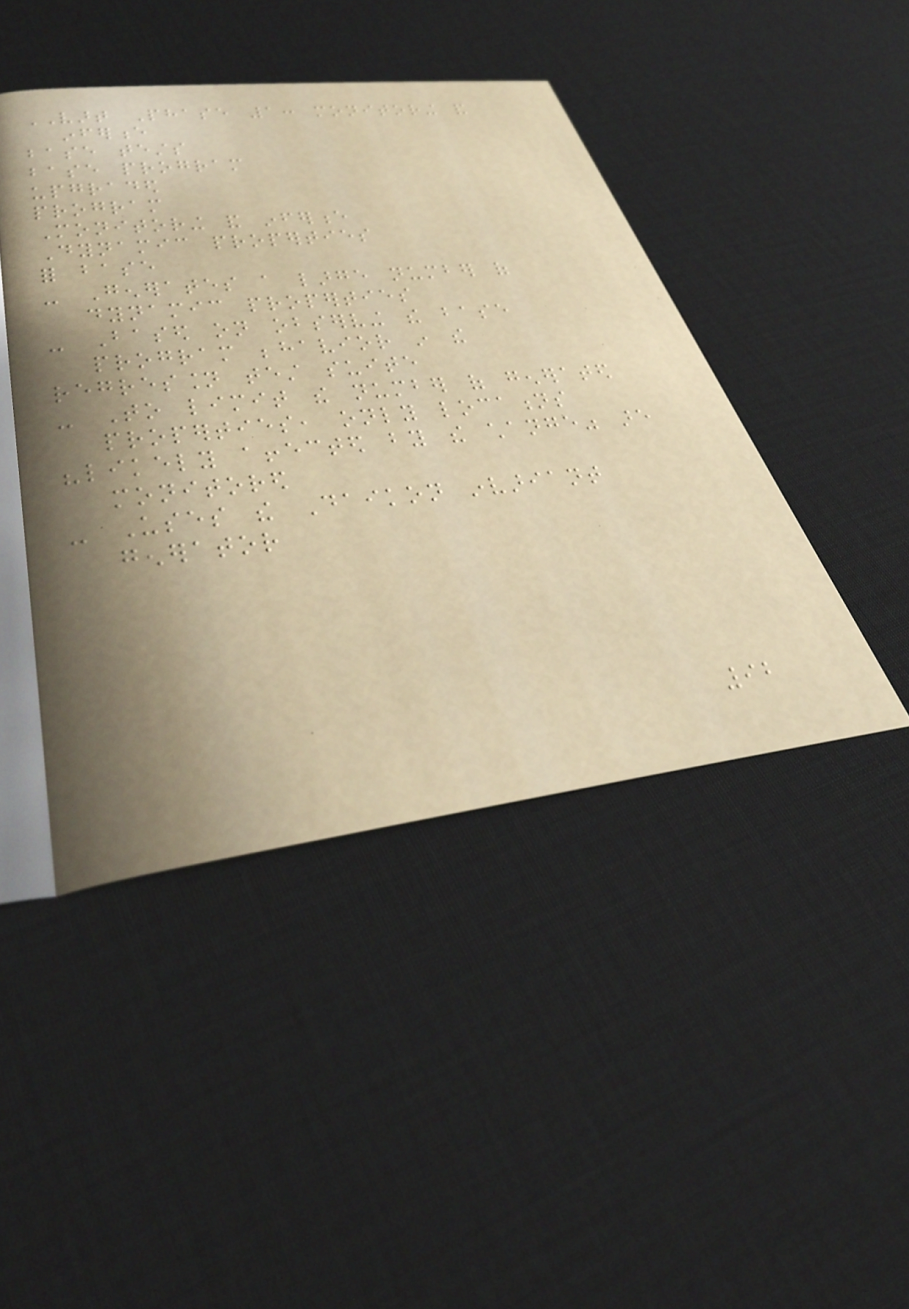VART Phase 1: monitoring and
inference
base tests
base program
upgraded
program
Monitoring and inference
Dynamic properties
for base
- Generates a large number of
dynamic properties
- Based on observing the base
program behavior in the
regression test suite
- To limit the number of generated
properties, only locations
"likely affected by the change" are
monitored
- Uses the Daikon invariant
generator
92
